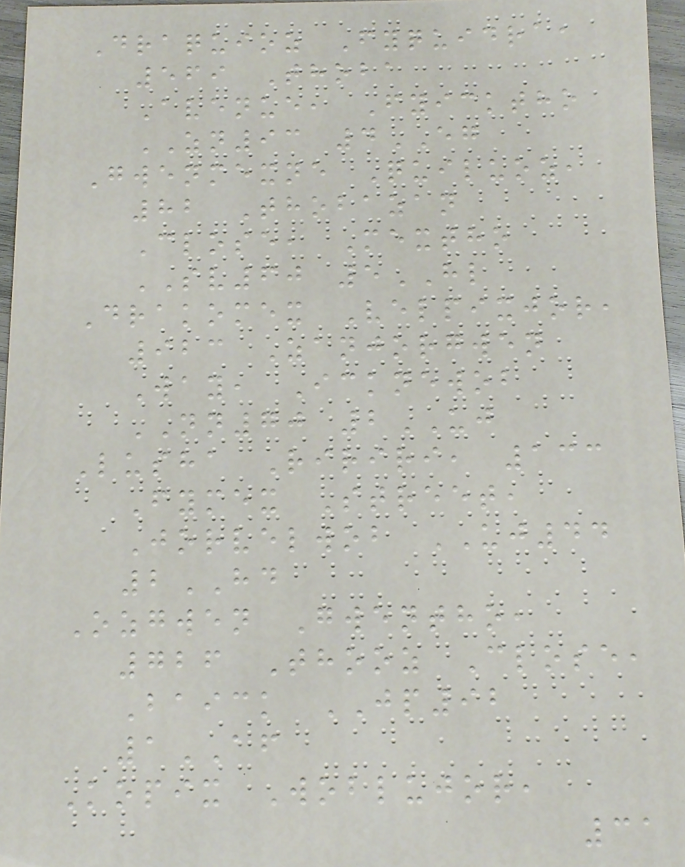Draquioz Fyquidra,
569 Thoba
Avenue, Fyicktho
ZN93 4EG
Gwenmexne Quiluoz,
82 Thobazan
Close, Mextho
SV60 5HL
Drakomex Velpixjor,
923 Zanjorgwen
Way, Icknewob
NN70 2UJ
Lusha Ririri, 133
Fymex Street,
Jorvelwob UJ44
2HD
Ozgwen Gwentho,
726 Thooz Close,
Baick JP92
1AF
Kopix Woblujor,
31
